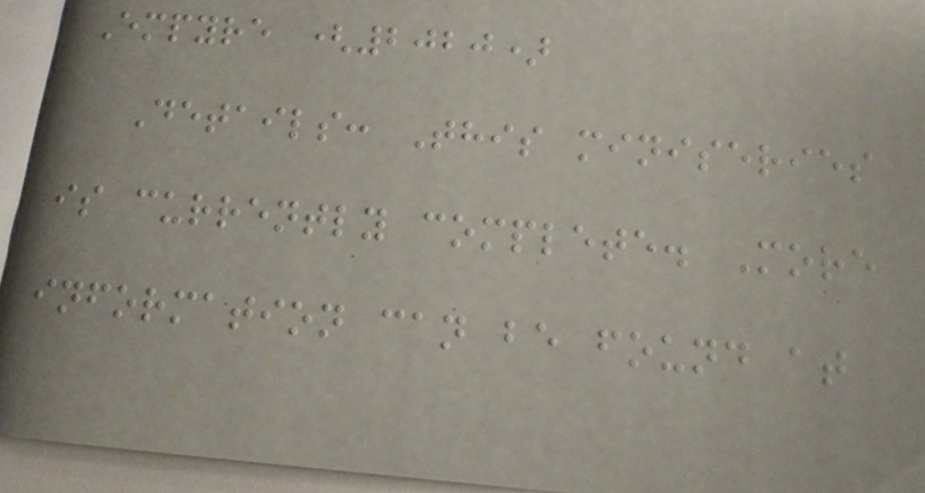Empyre (2020)
Details: This miniseries
is currently complete. More
information can be found at
